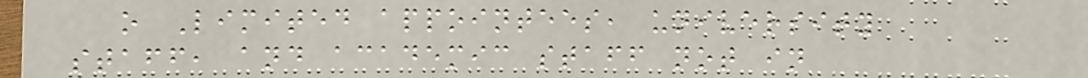o Limited appointees, university
staff, and academic staff not in
